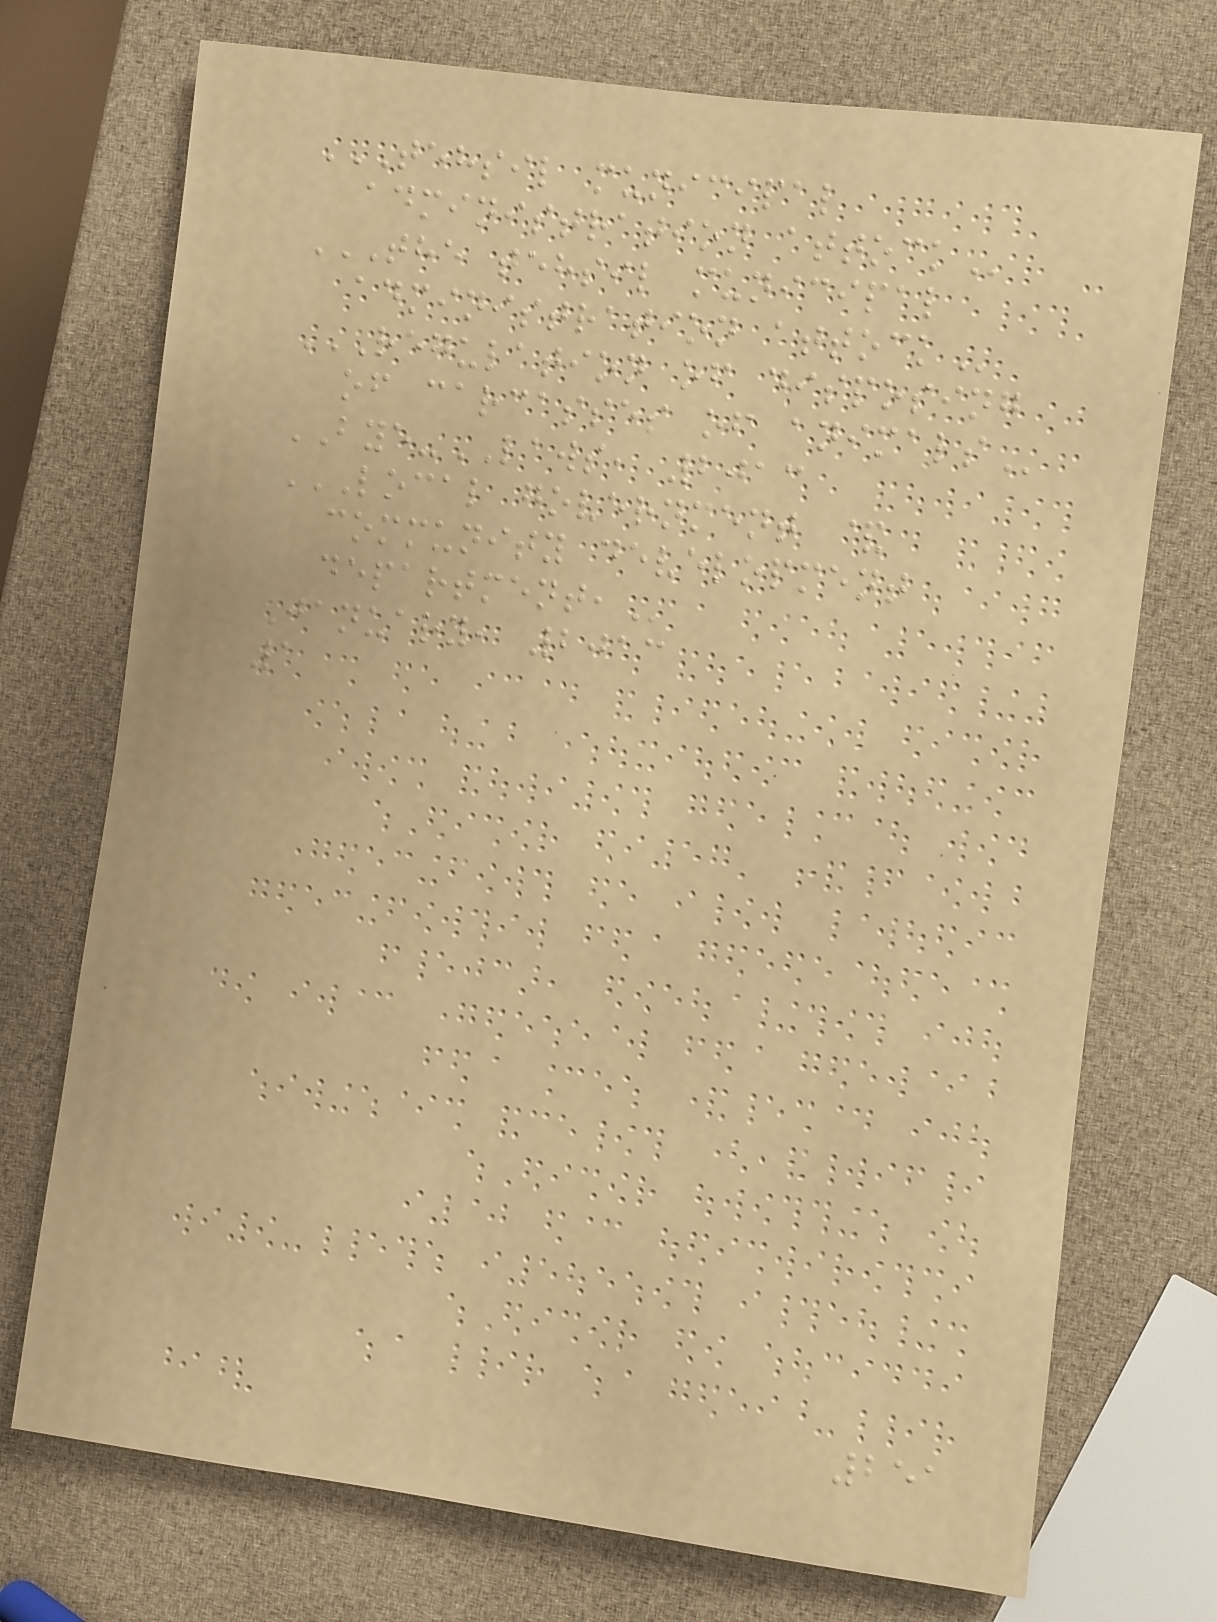TEHSIL MUNICIPAL
ADMINISTRATION ATTOCK
THE TEHSIL MUNICIPAL
ADMINISTRATION ATTOCK
REGULATION OF DISPOSING
OF CARCASSES OF ANIMALS
BYE-LAWS, 2013
LOCAL GOVERNMENT &
COMMUNITY DEVELOPMENT
DEPARTMENT,
January, 2013
1
251
